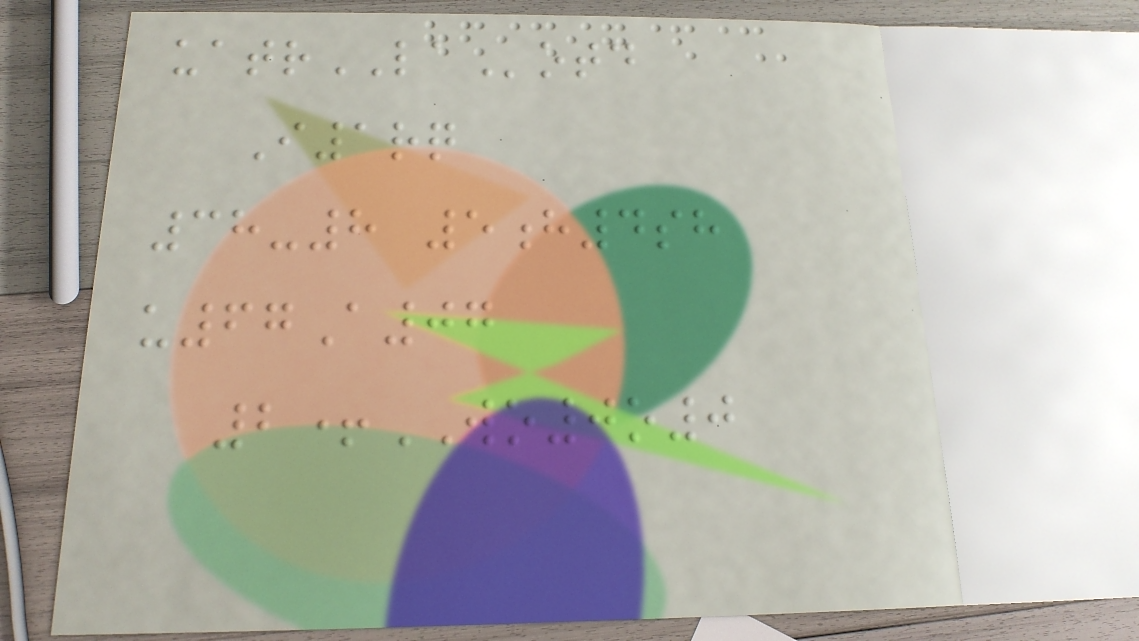uatrLAotd
I1rq
38-8 5h4sh
u67A07
2+WO0o0
